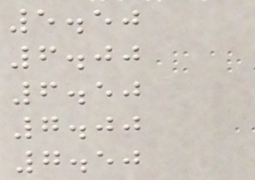5.50
6.00
6.50
7.00
7.50
